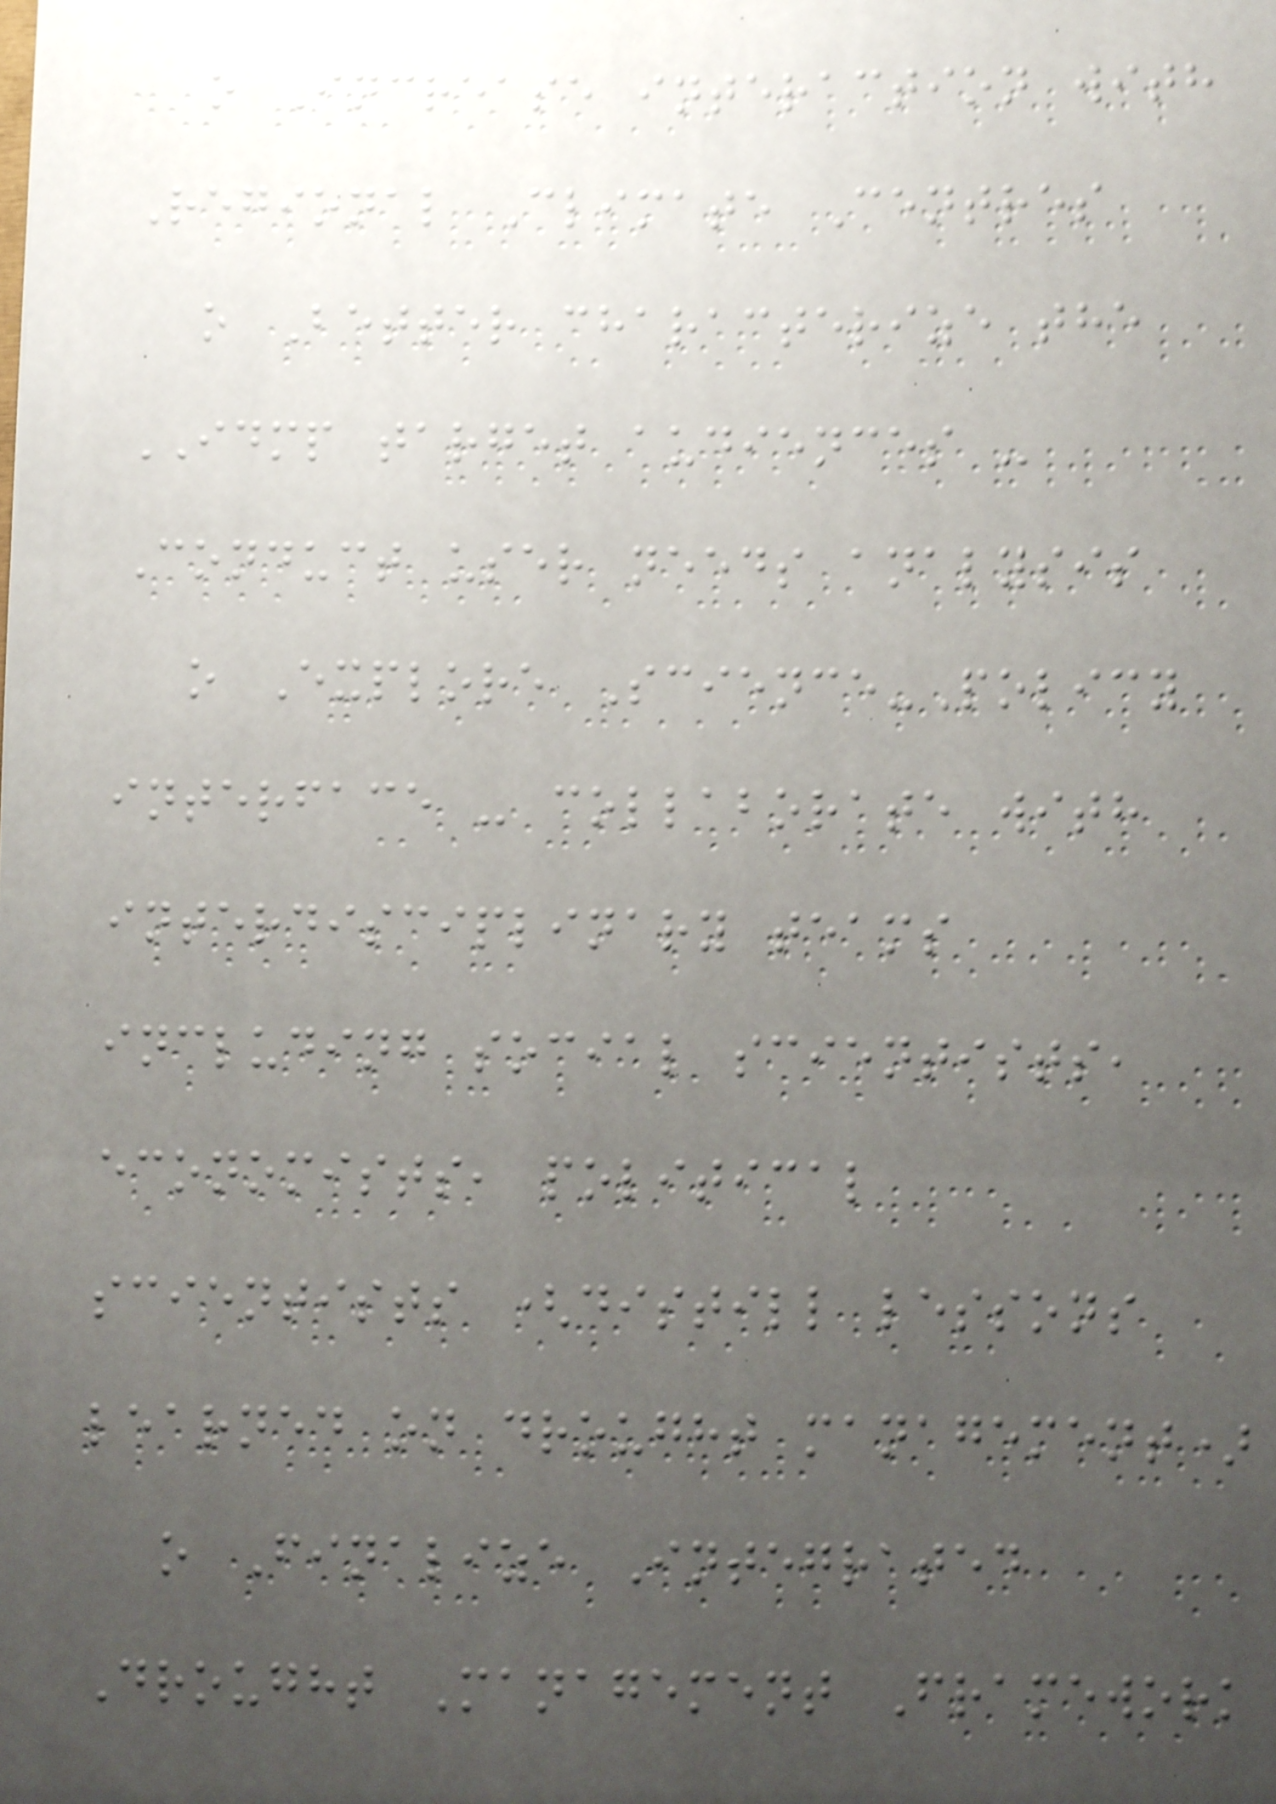o Increase interaction with
Regional Climate Centres
o Better characterize the
IDMP target audiences -
Conduct user needs analysis
o Explore Science-Policy
interface - collaborate with
interdisciplinary teams
including social scientists,
economists, political
scientists (distill lessons
learned on drought management)
o Finalize Integrated
Drought Management Framework
